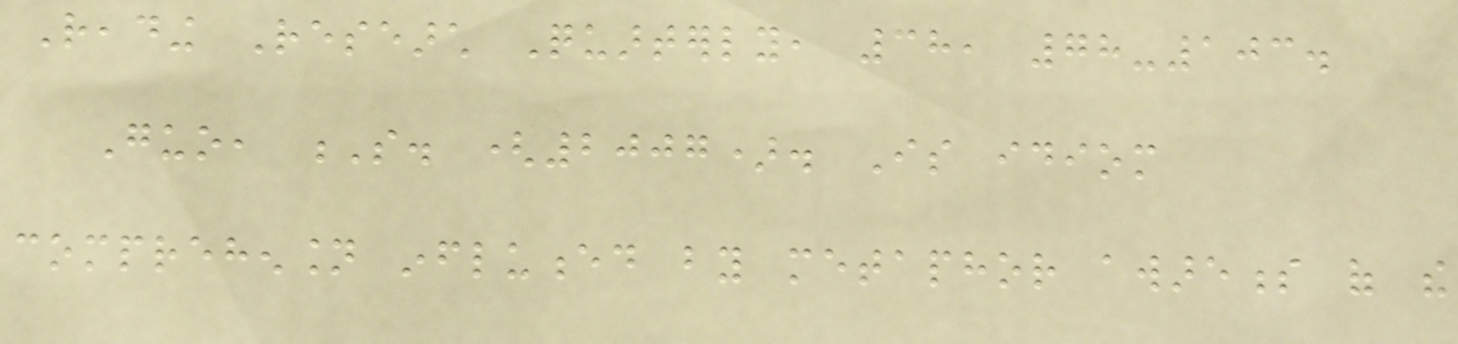Reading Research Quarterly, 38, 78-103.
Guo, S. (2007). Is idiom
comprehension influenced by metaphor awareness of the
